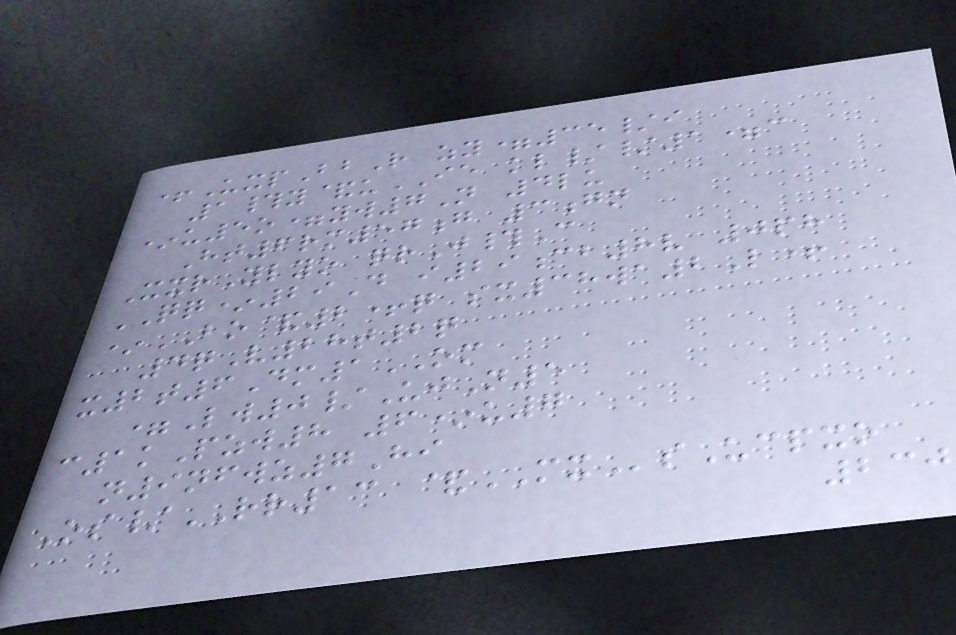+UxpBbR zy=35/i
1#y&uIE kl//1=c
*u5o=yw7N 4lu
Ht6rm57g 3gn
XxrYlyo qrJ#C
QQ*29D i29cb8v 0ph
*BO&2+q sx38wa2L+
4qV28t2q
x2t6Dm1OM
=Lw0/UjN5
c1kPzw8 6*u7
n9nfwz7Hi
Os/RR13 &MXsUcpxo
230
